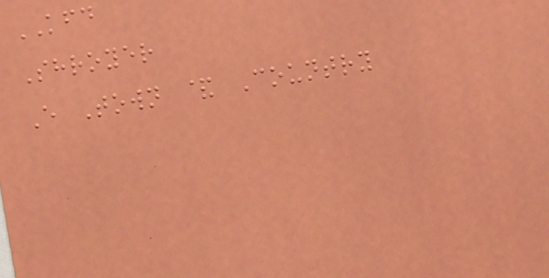KFD
Shroyer
E Town & Country
